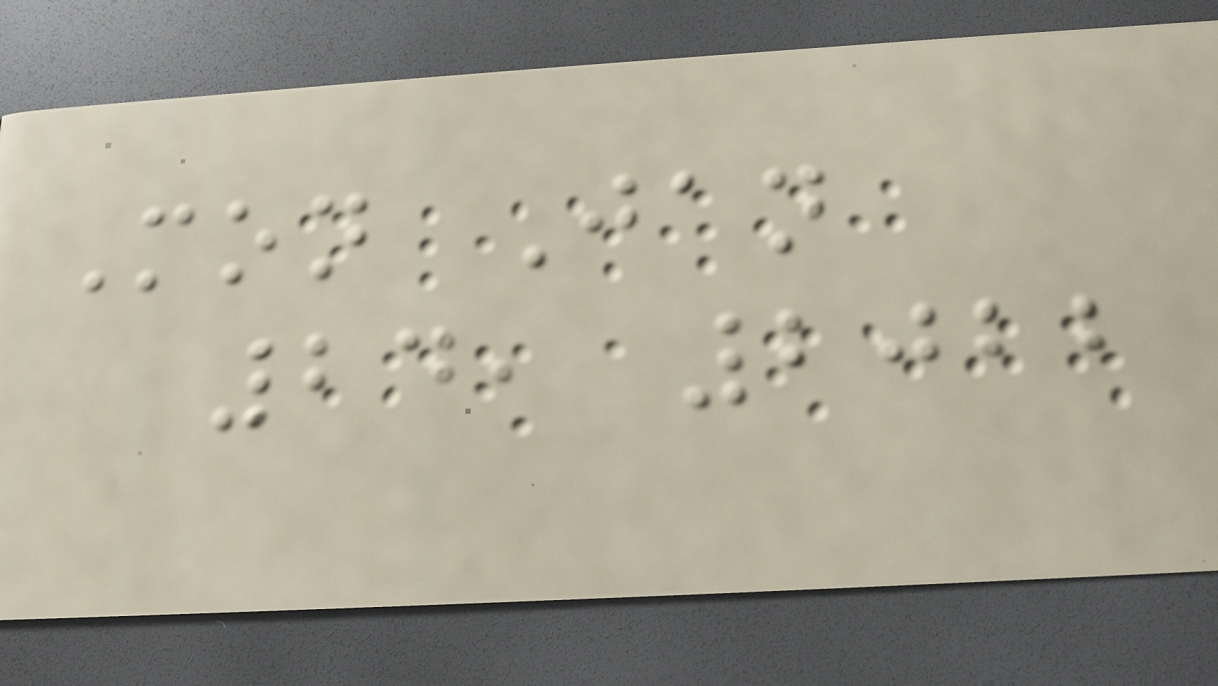Mon Jan
24, 2022
